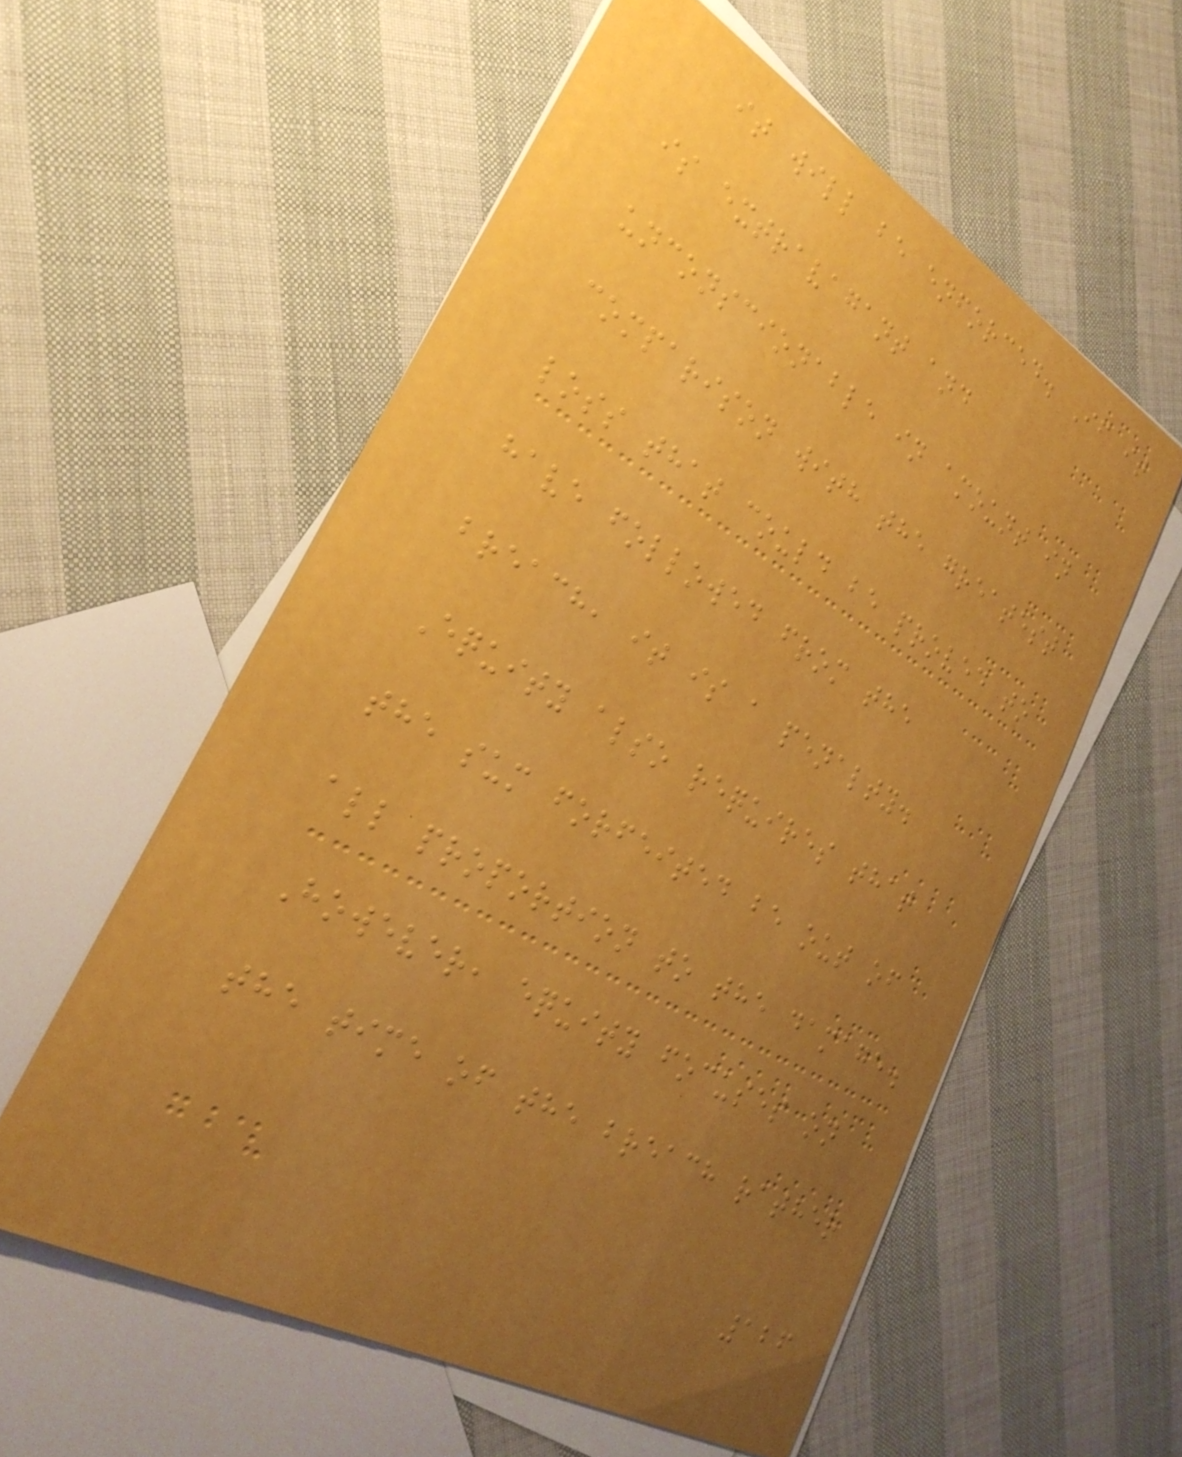it will be enforced. If it
is extravagant and
unconscionable in amount in
comparison with the greatest
loss that could be proved to
have followed from the
breach, it is a penalty.
Equity also requires that
the sum forfeited be out of
all proportion to the damage.
However, equity focuses on
the time of the breach rather
126
